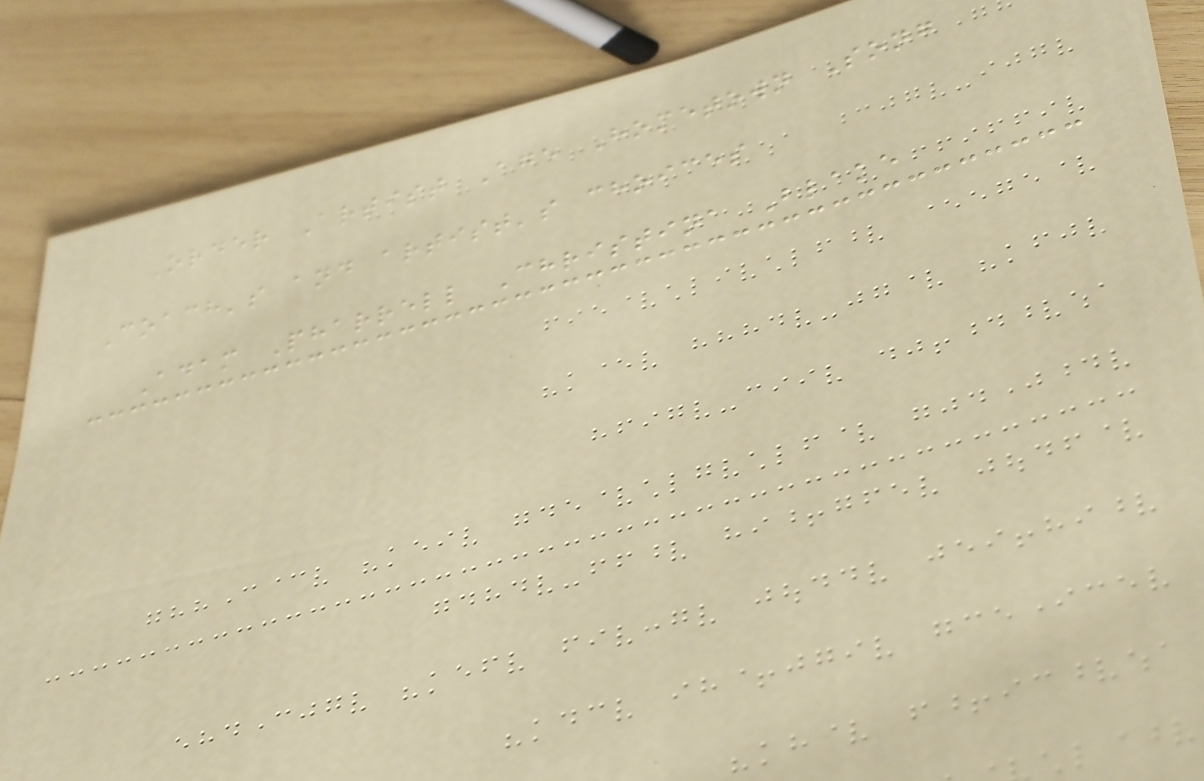Order Artist Age Hometown Song
Coach's and artist's choices
Adam Pharrell Christina Blake
